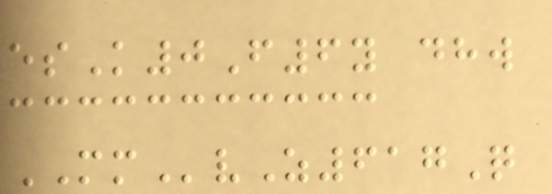esK0F6y dhw
MMvZ617Q
